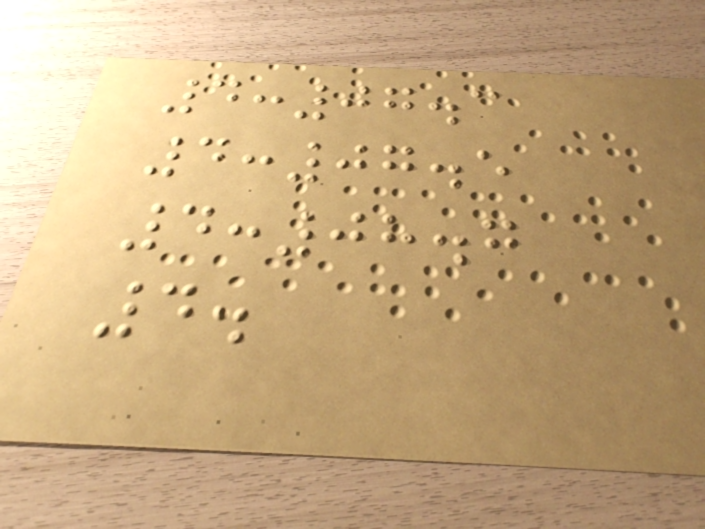4:07.3
4:07.5
4:08.7
4.
